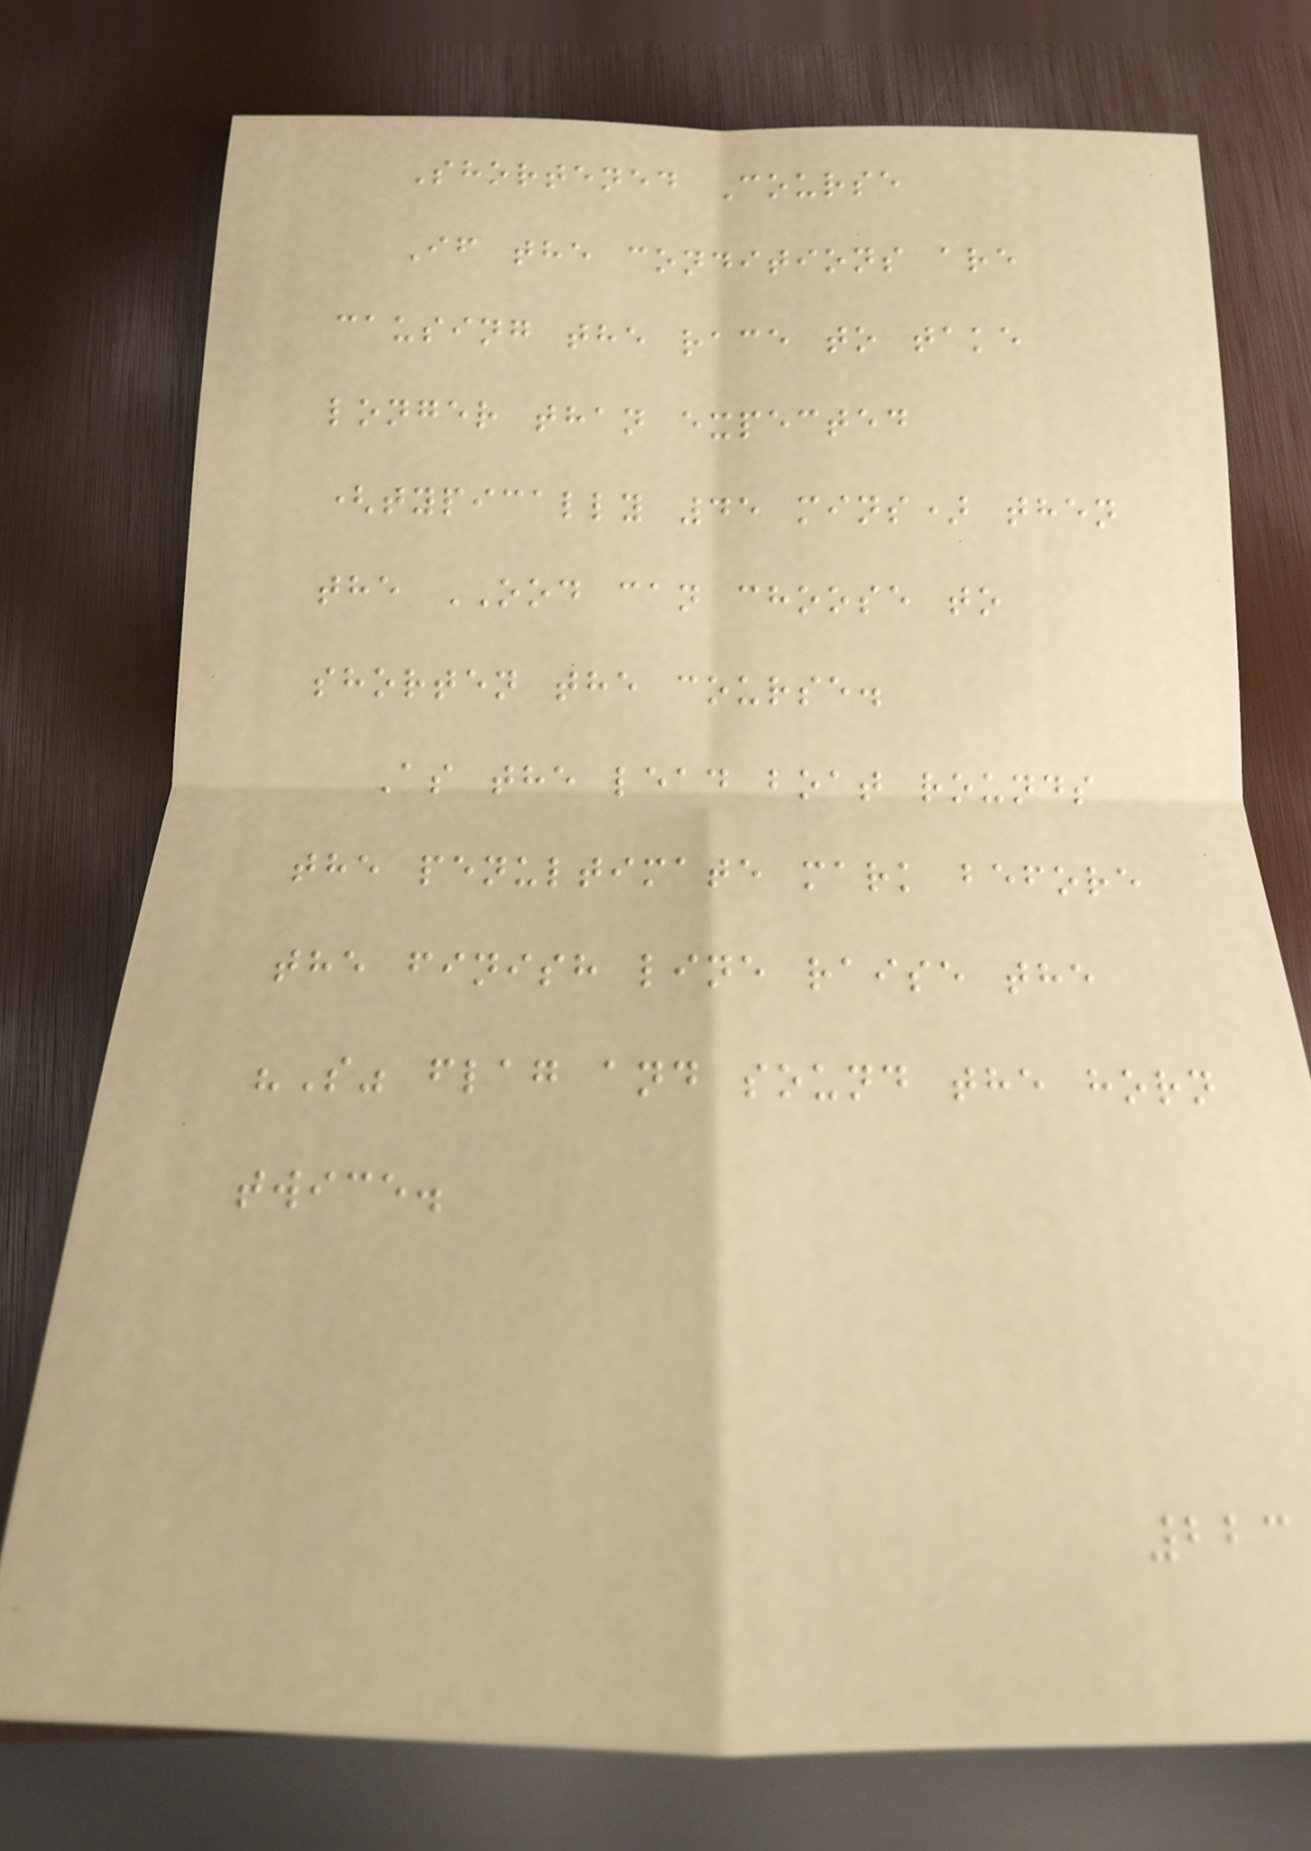Shortened Course
If the conditions are
causing the race to take
longer than expected
(typically 45 mins) then
the OOD can choose to
shorten the course.
As the lead boat rounds
the penultimate mark before
the finish line raise the
"S" flag and sound the horn
twice.
223
